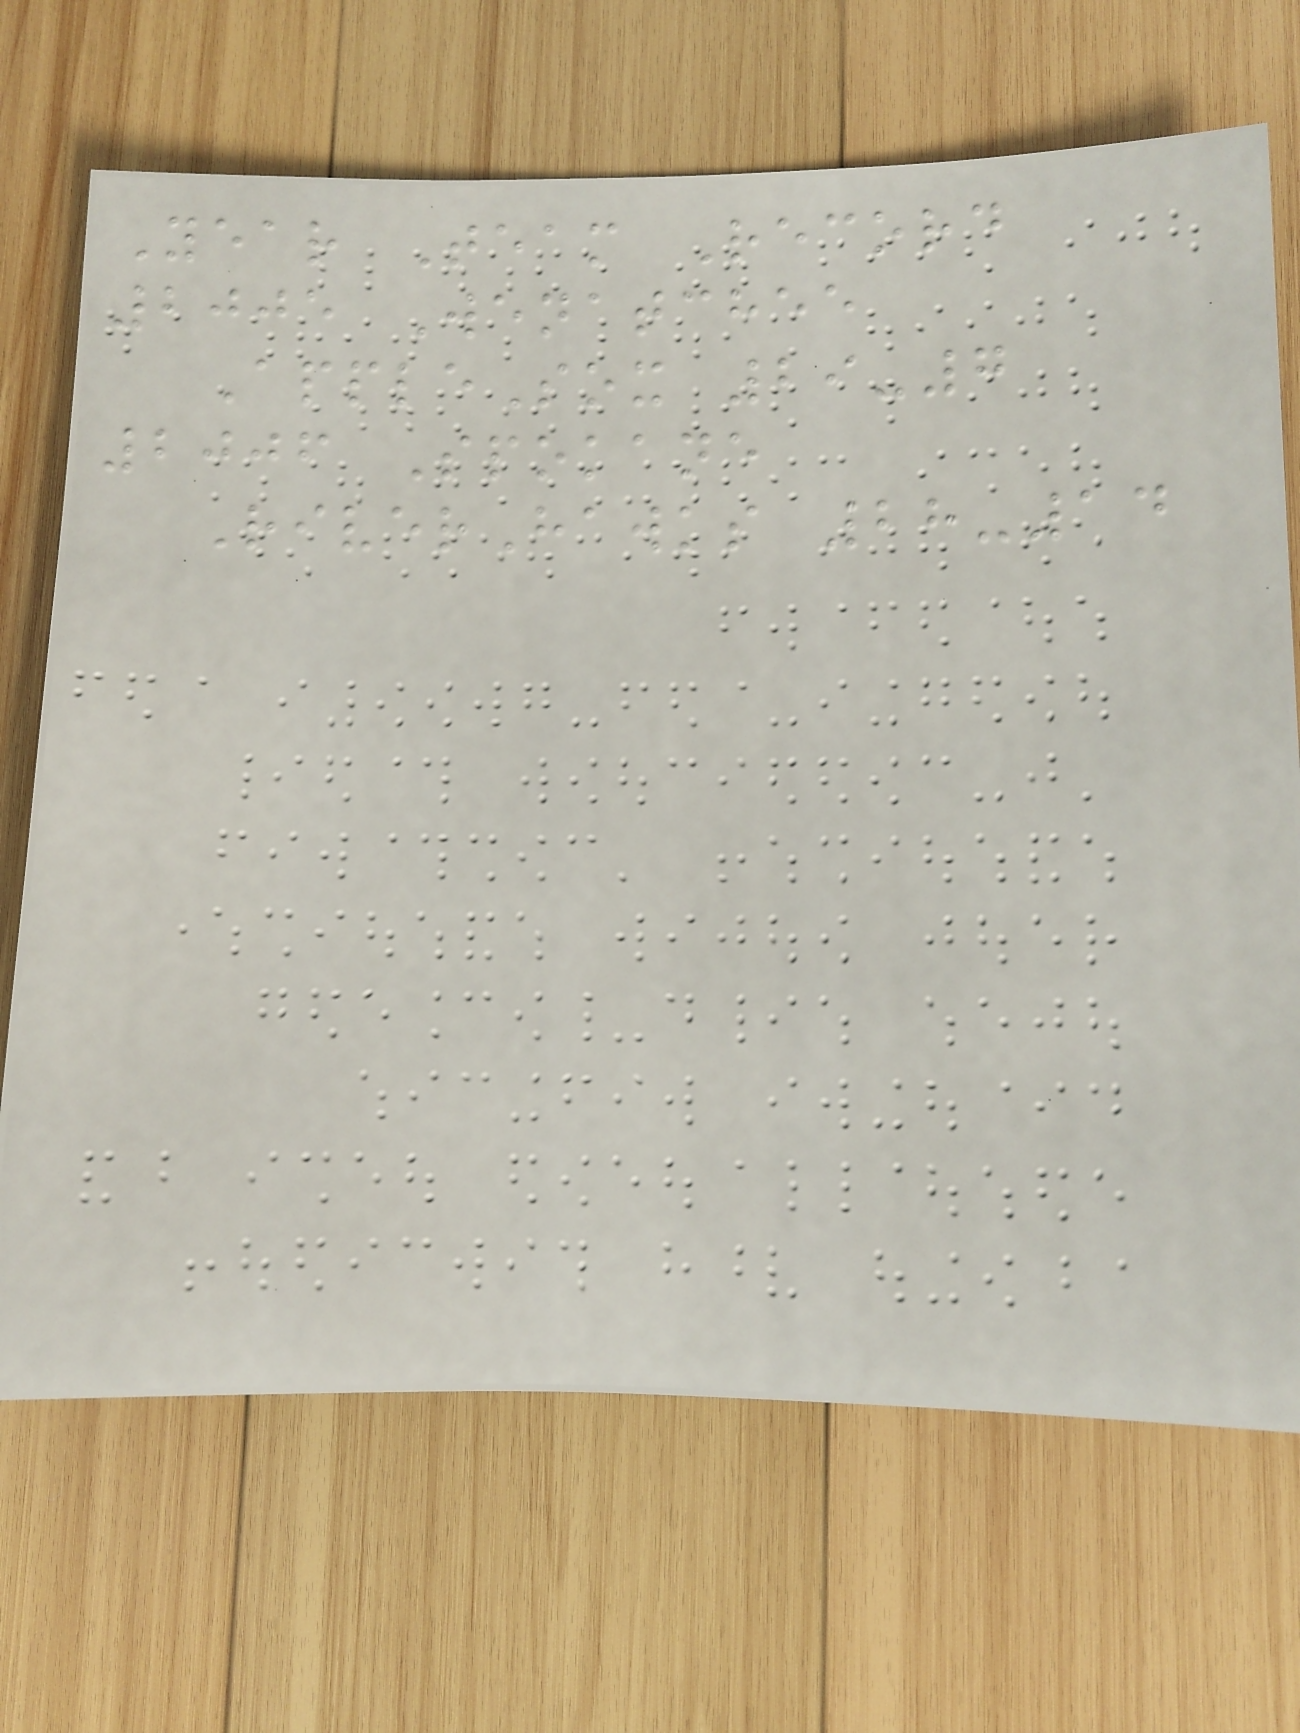Year Team Record
2005 Wenatchee
AppleSox 29-7
2006 Spokane
RiverHawks 28-14
